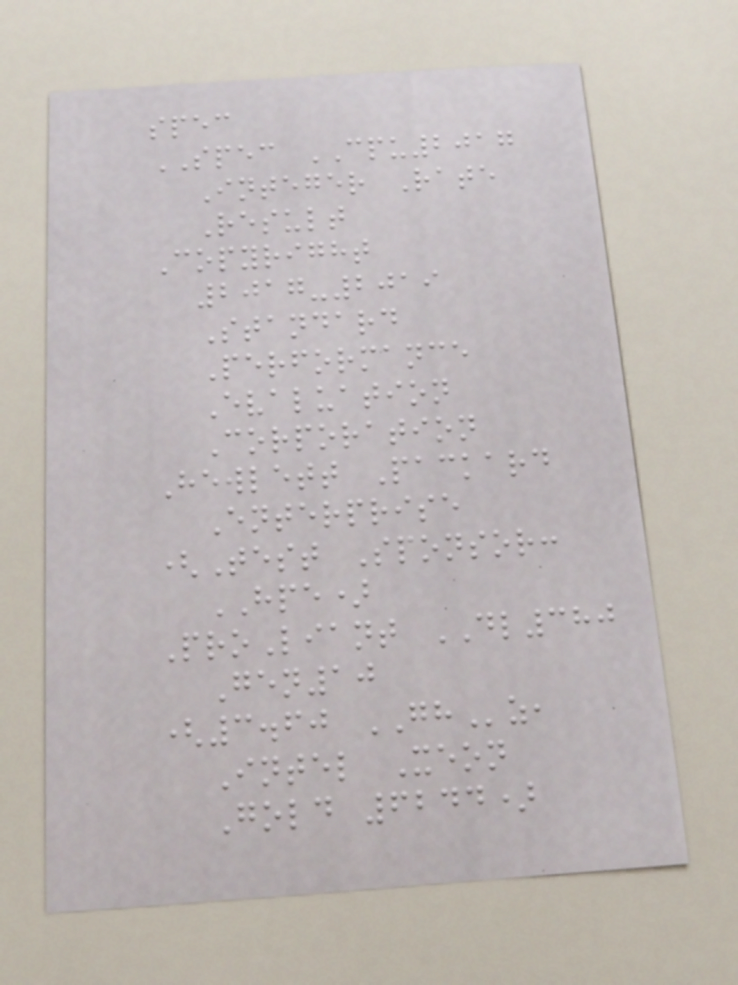spec
SPEC CPU2017
Integer Rate
Result
Copyright
2017-2019
Standard
Performance
Evaluation
Corporation
Hewlett Packard
Enterprise
(Test Sponsor:
HPE)
ProLiant DL380
Gen10
(3.60 GHz,
Intel Xeon
Gold 6244)
